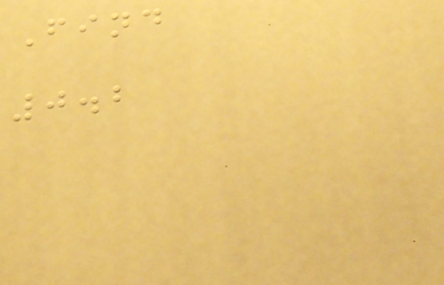Find
0.2
